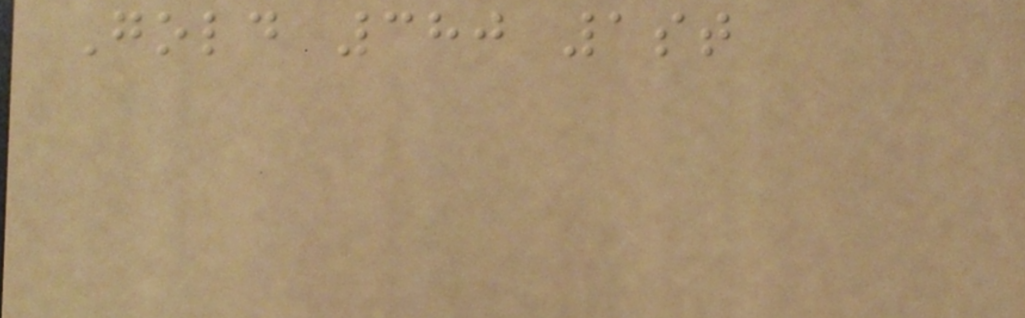Gold 380 1st
